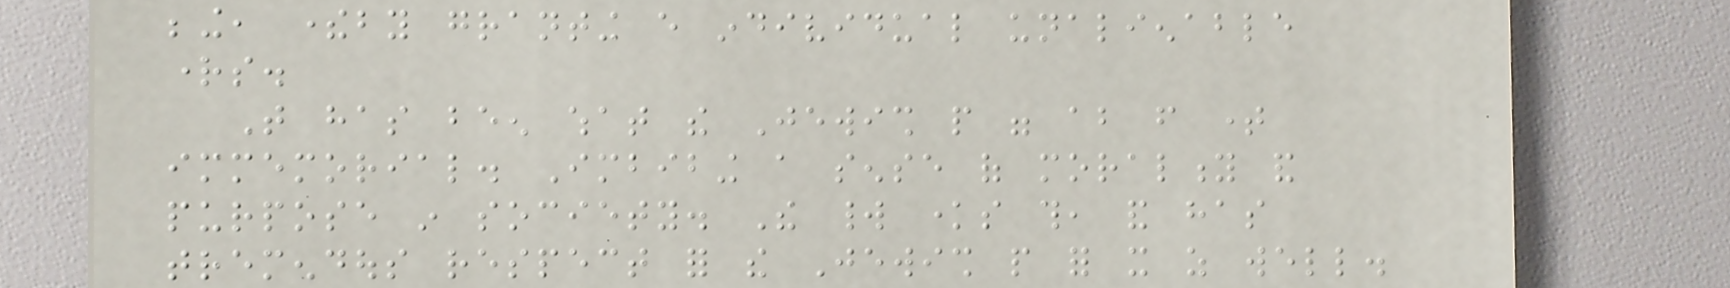being, thereby granting every individual unalienable
rights.
That has been what the Jewish people were about from time
immemorial. Imbibing a sense of morality and
purpose in society. The world knows this, and has
tremendous respect for the Jewish people for it as well.
